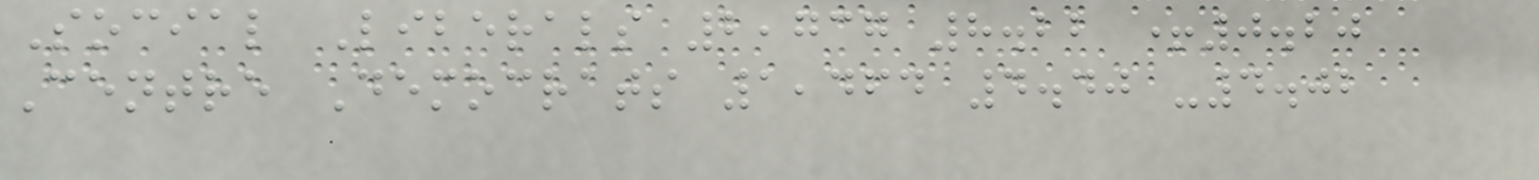Social Liberals 2,737 8.22 +0.20
Centre Democrats 1,464 4.40 -4.02
